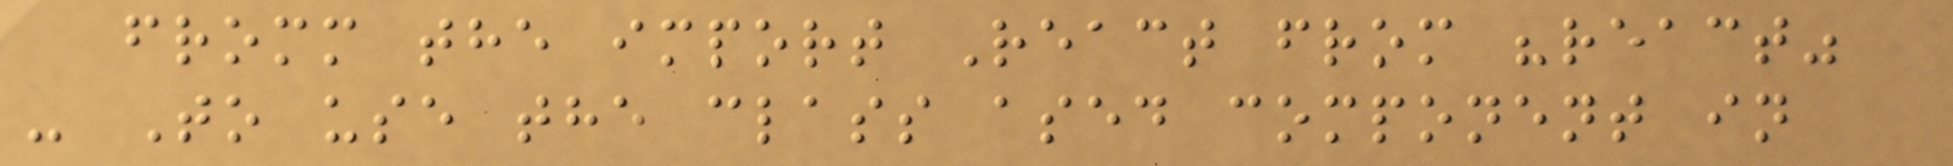fromm the import React from "react"
- To use the class ased component in
